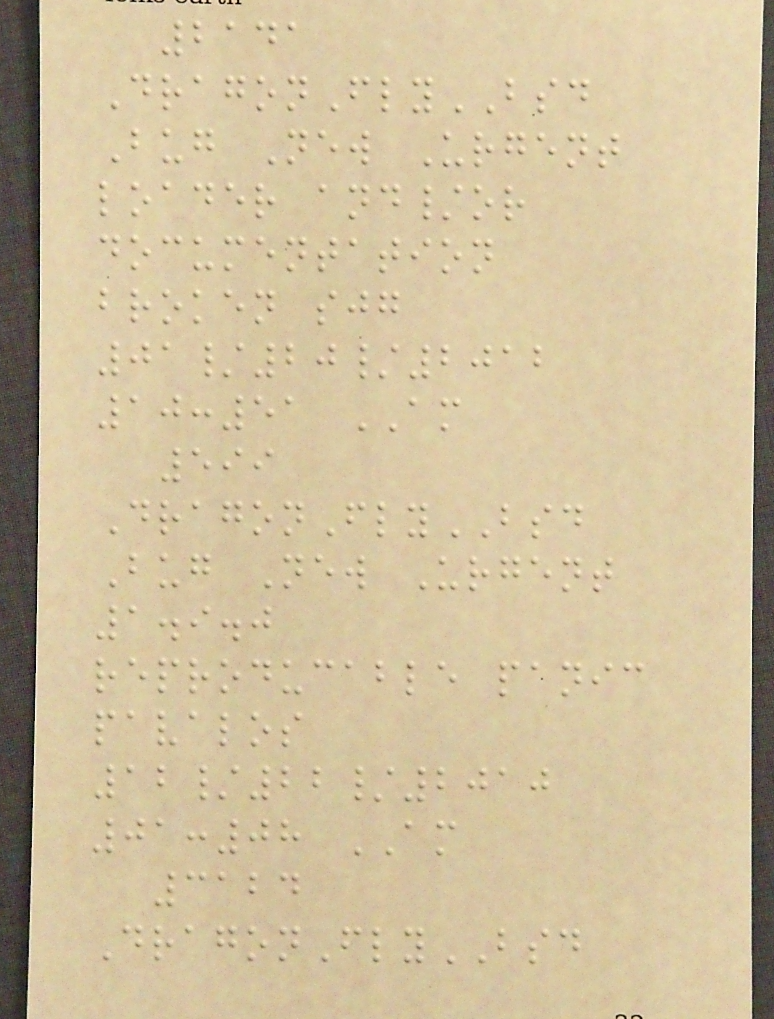2141
DragonFlyBSD
Bug New Urgent
loader and/or
documentation
broken sjg
01/20/2012
10:51 AM
599
DragonFlyBSD
Bug New Urgent
1.9.0
reproducable panic
pavalos
12/22/2010
01:08 AM
3124
DragonFlyBSD
